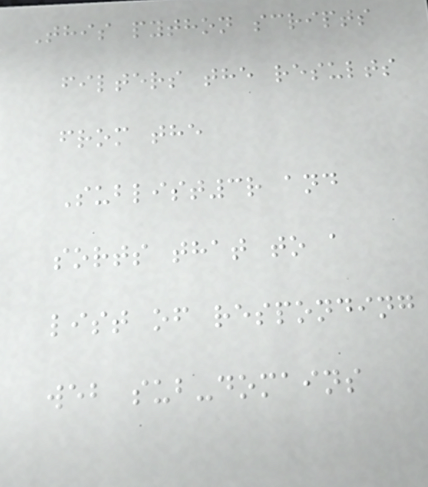This python scripts
filters the results
from the
Sublist3r and
sorts that to a
list of responding
web sub-domains
